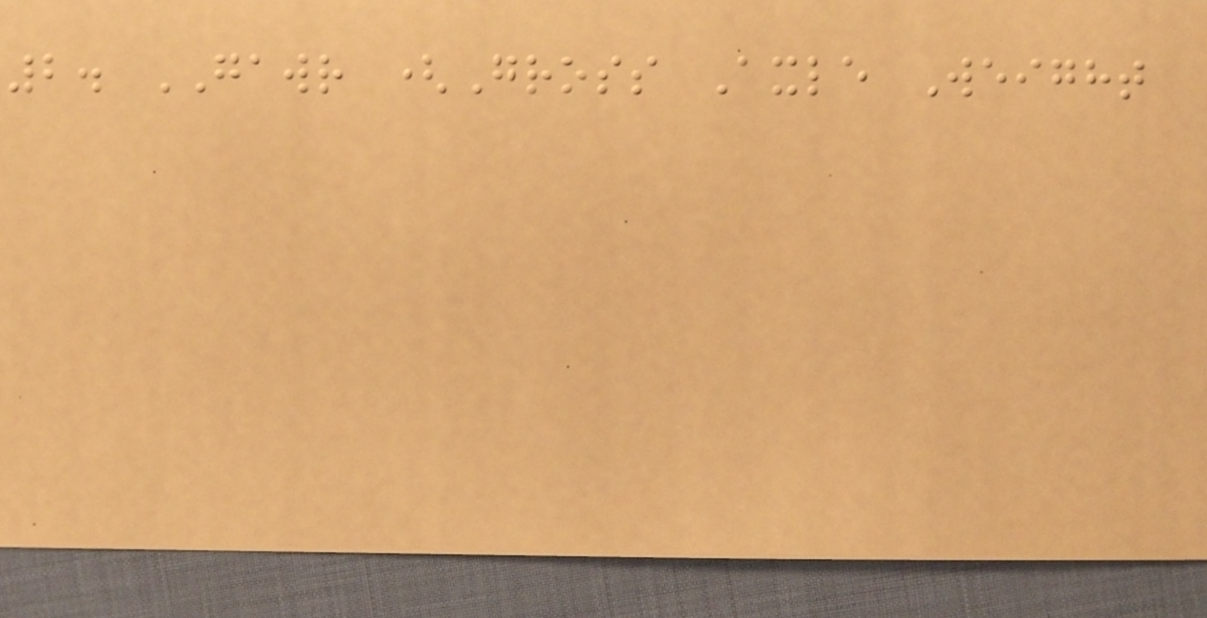2. GAWR (Gross Axle Weight
